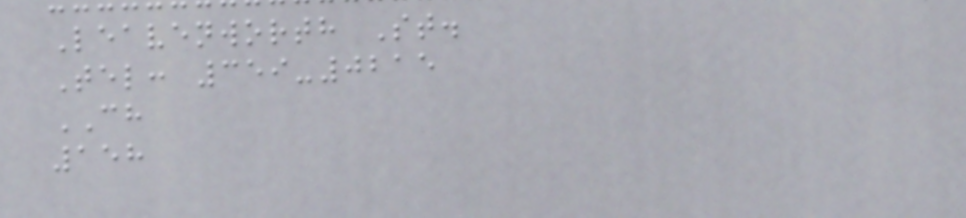Leavenworth St.
Tel: 359-0215
CH
158
